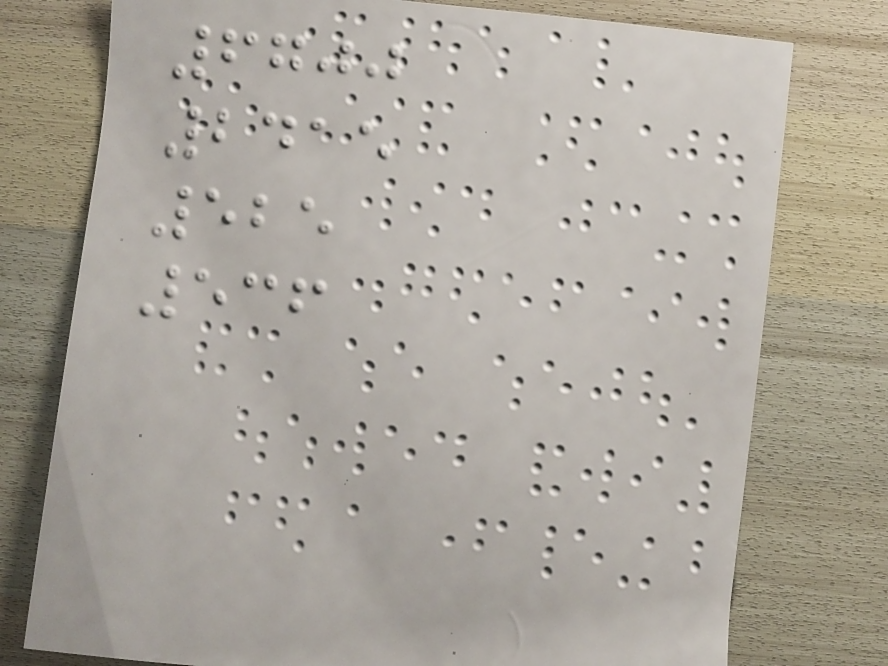6700
2415
525
536
